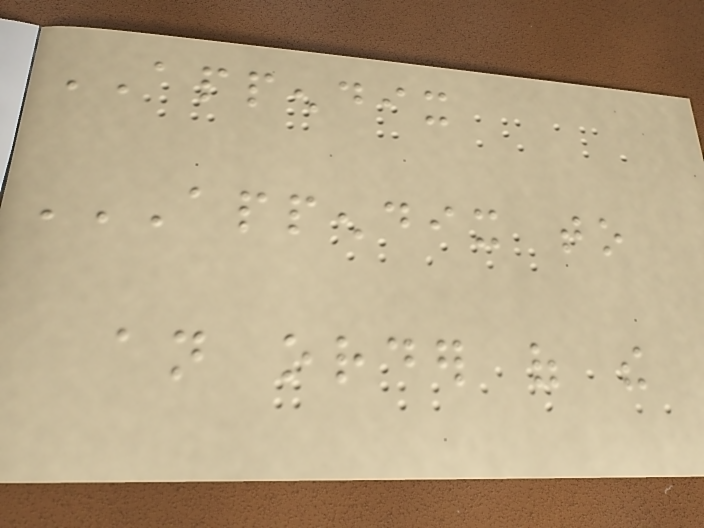APPENDIX
APPENDIX TO
AN ORDER OF THE
